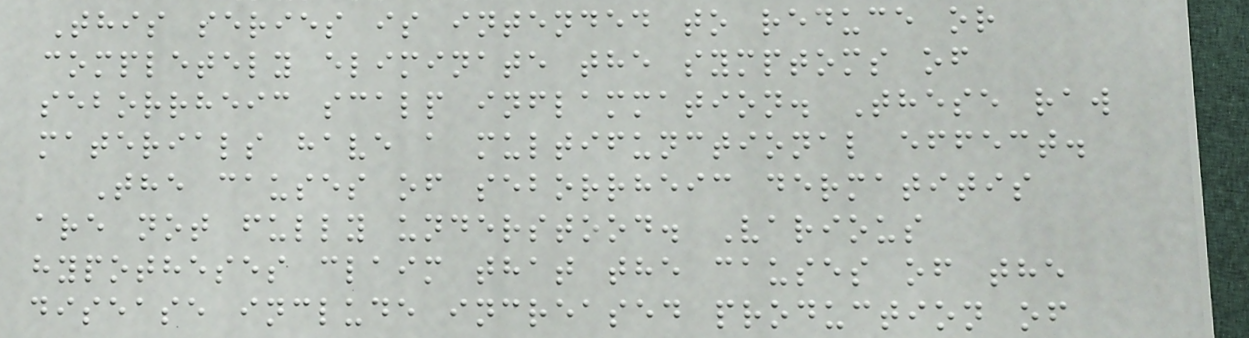This series is intended to reduce or
completely eliminate the symptoms of
seborrheic scalp inflammation. These raw
materials have a multifunctional effect.
The causes of seborrheic dermatitis
are not fully understood. Various
hypotheses claim that the causes of the
disease include increased production of
